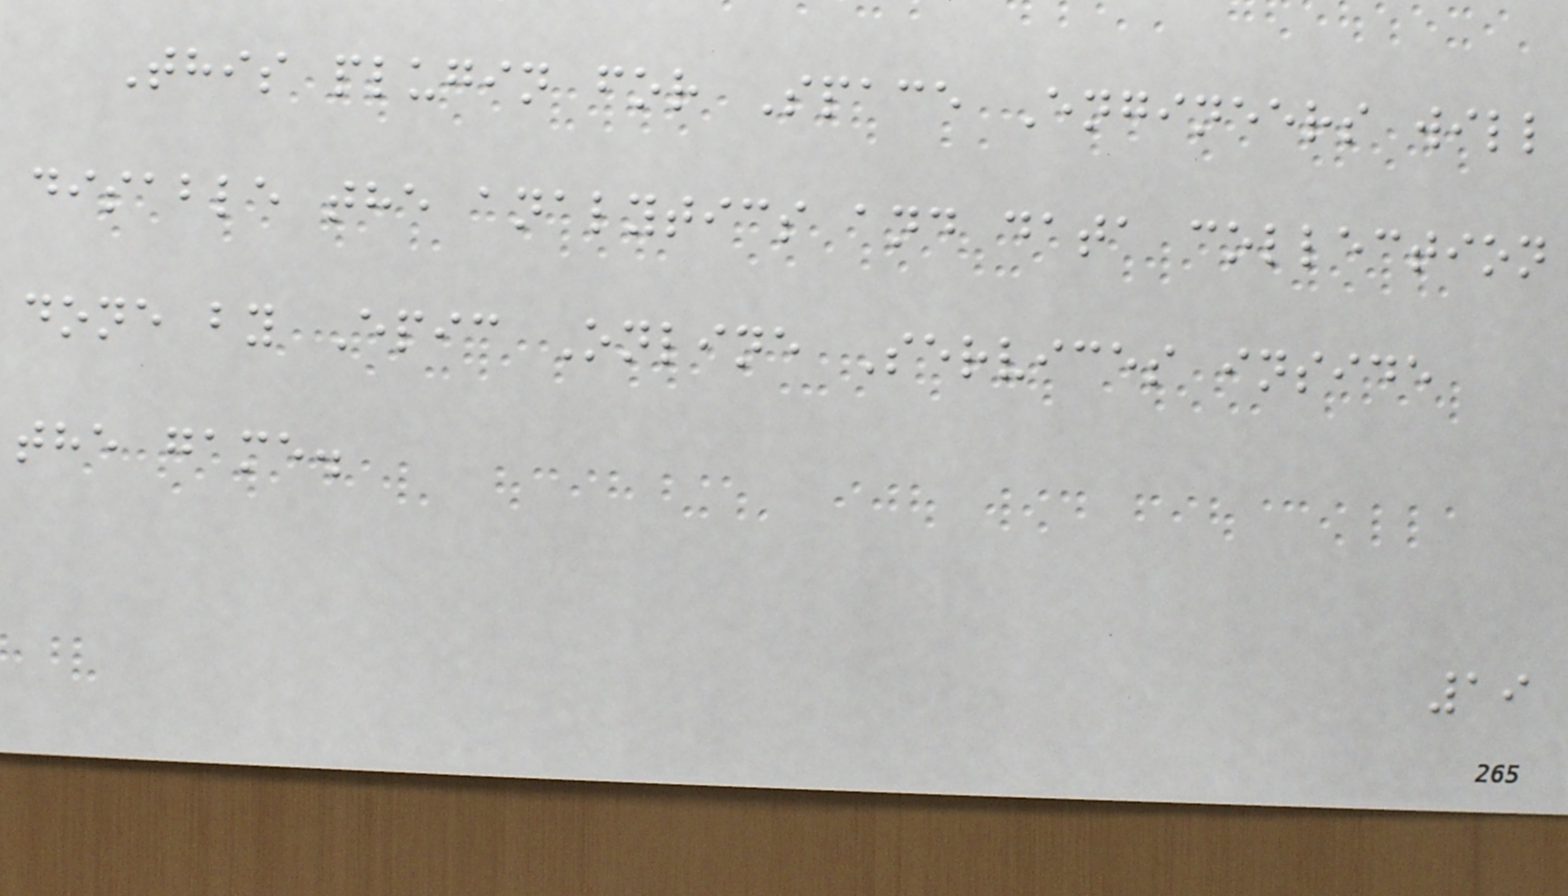This plugin for Space Engineers will
disable the analytics and data collection
done by Epic Online Services inside
the game.
19
